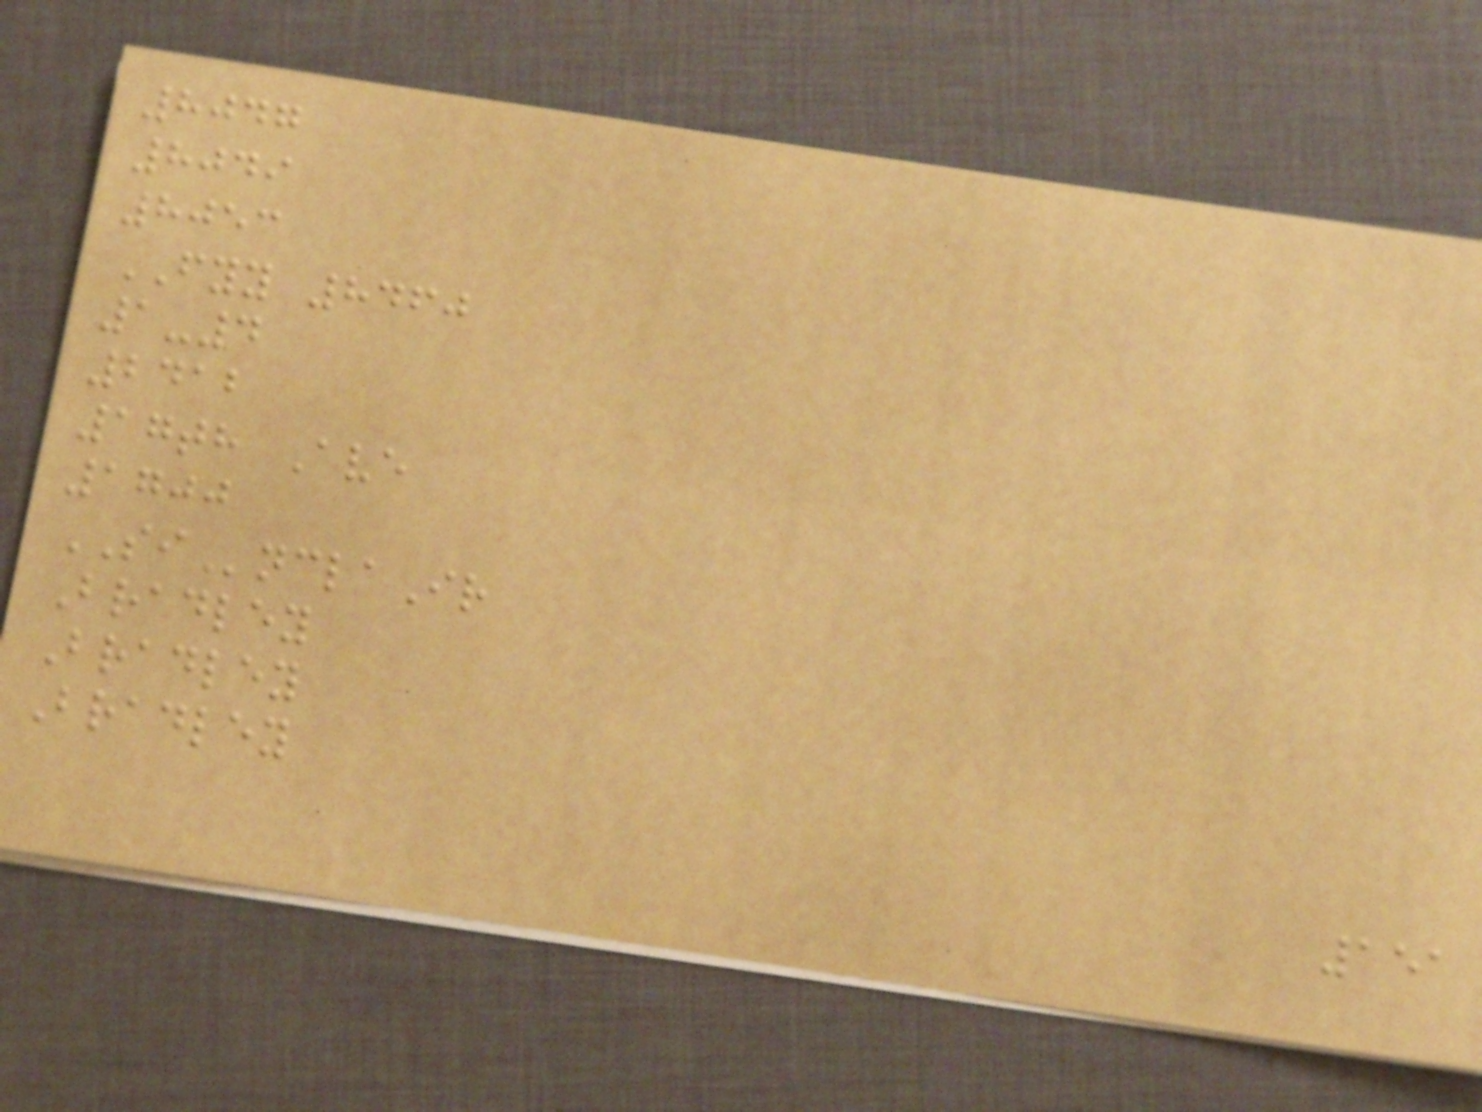8047
8049
8053
FYY 8460
1-4
2412
17th Ave
1700
SInclaIr
Bradley
Bradley
Bradley
151
